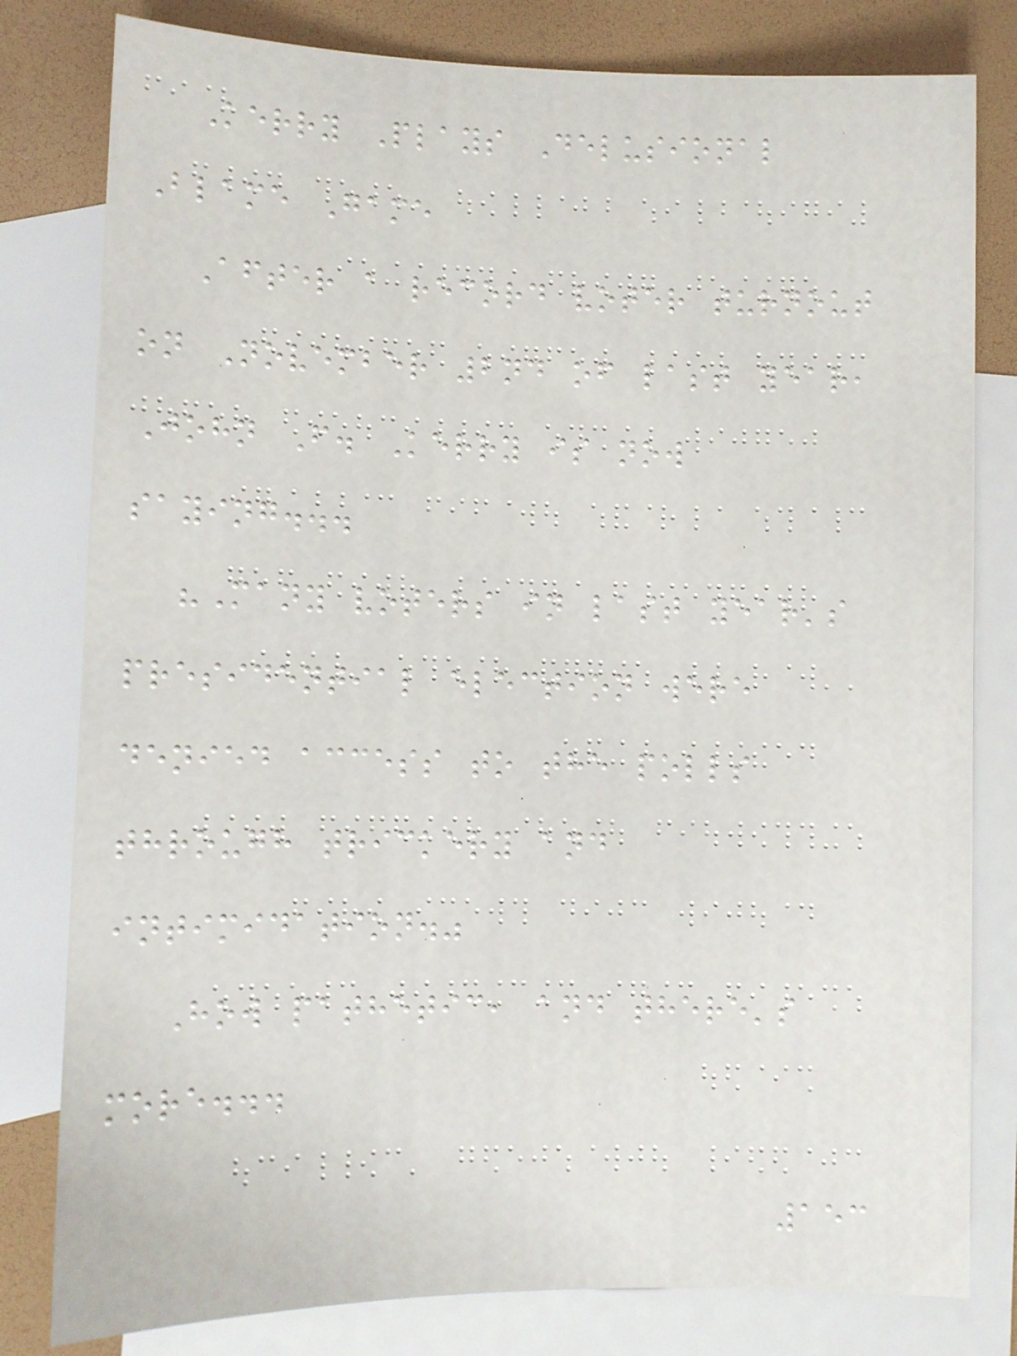Kerry Plays Delusional
Blame Game
After a record voter turnout
on November 2nd of last year,
John F. Kerry is now
saying...
"Many voters in last year's
presidential election were
denied access to the polls
through trickery and
intimidation."
How pathetic, and there's
more...
153
